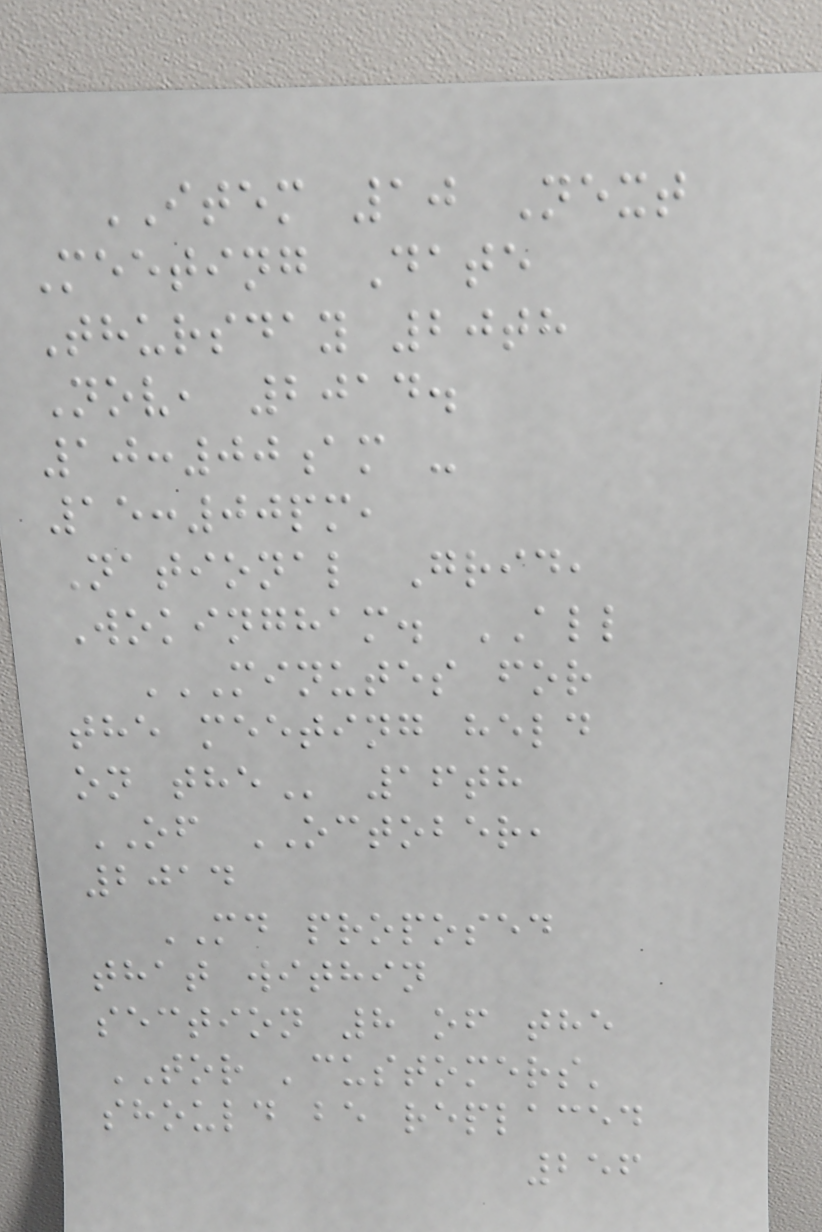ITEM 10 Next
Meeting Date
Thursday 20th
Nov, 2014.
10:00am -
15:00pm,
National Grid,
Wokingham. ALL
MINUTES FOR
THE MEETING HELD
ON THE 16th
OF OCTOBER,
2014
MD proposed
that within
section 8 of the
TOR 'customers'
should be replaced
256
